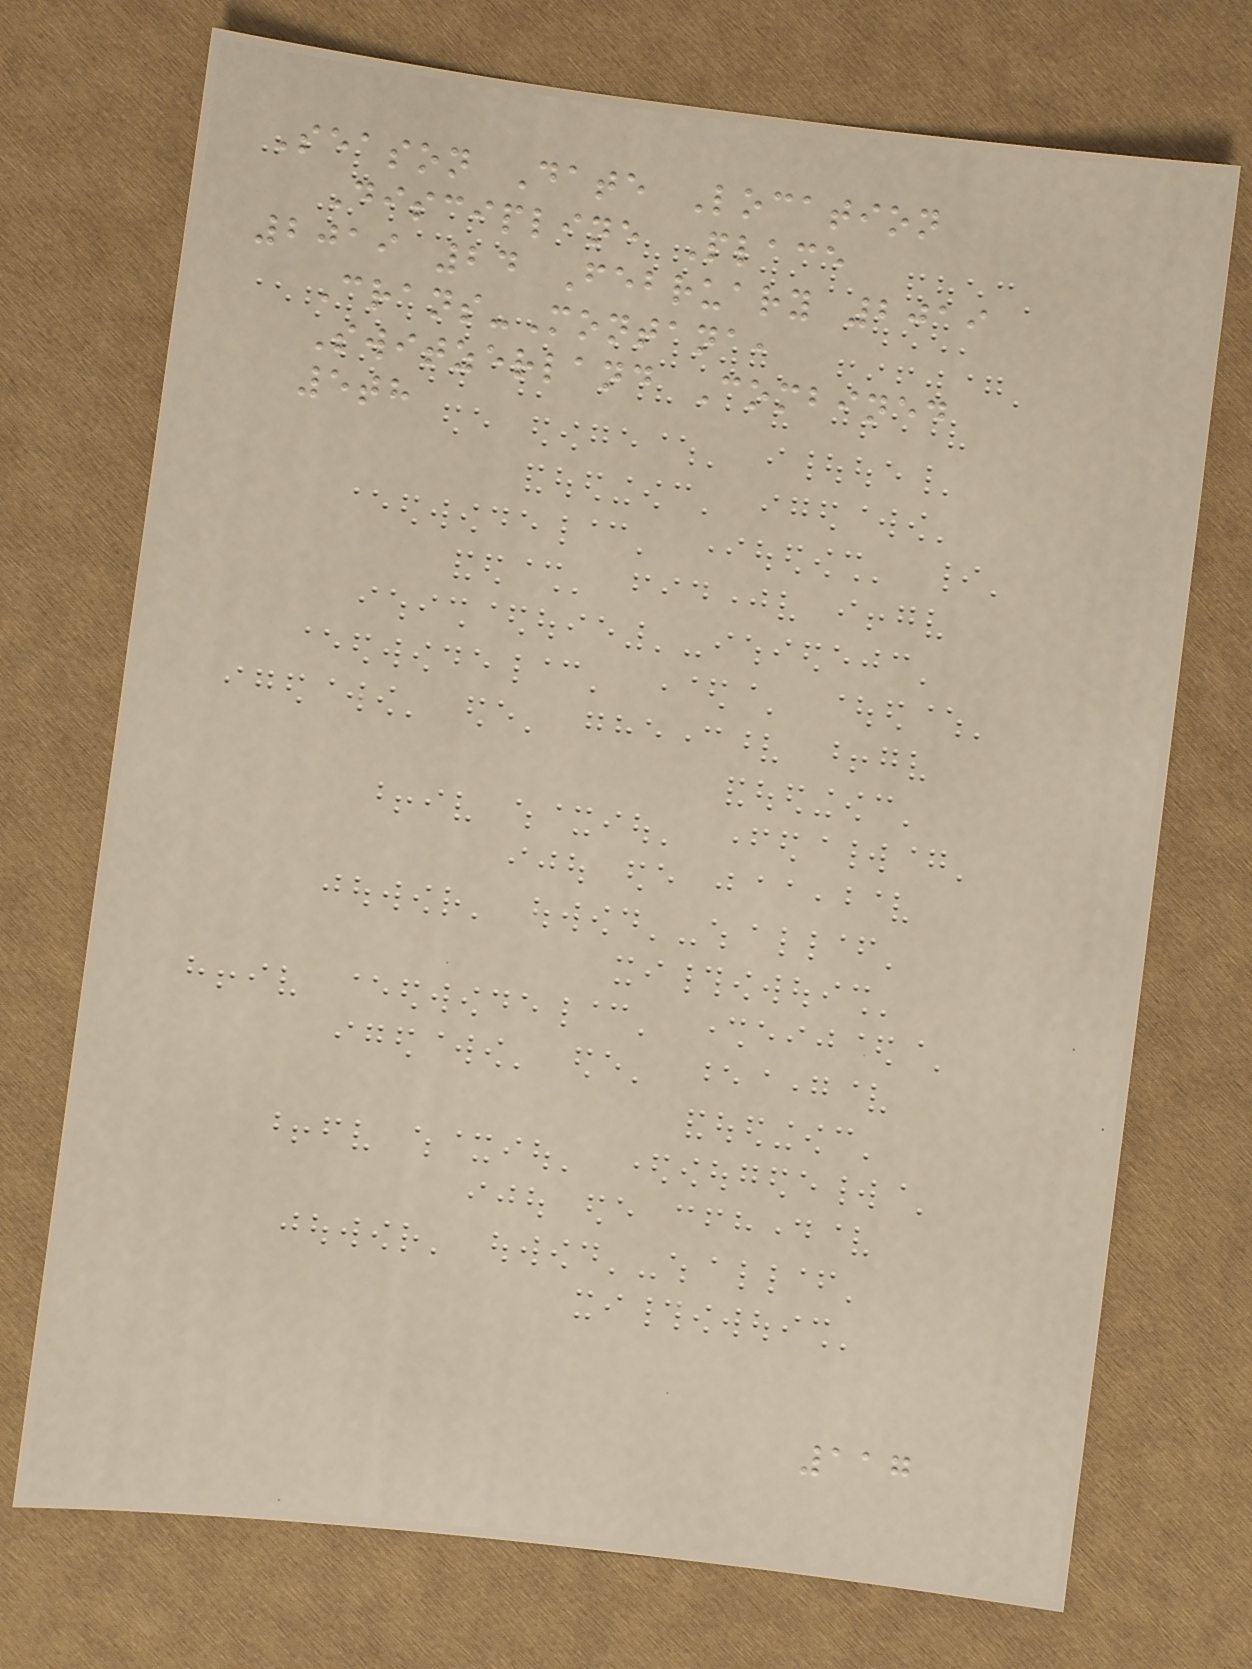Season Date Location
Discipline Place
2019 24 February 2019
Crans-Montana,
Switzerland Combined
5th
117
